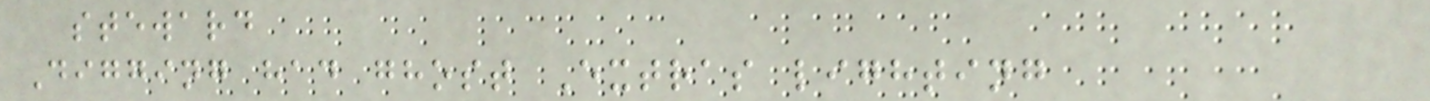steward
Digging had ghost Extras lighting
